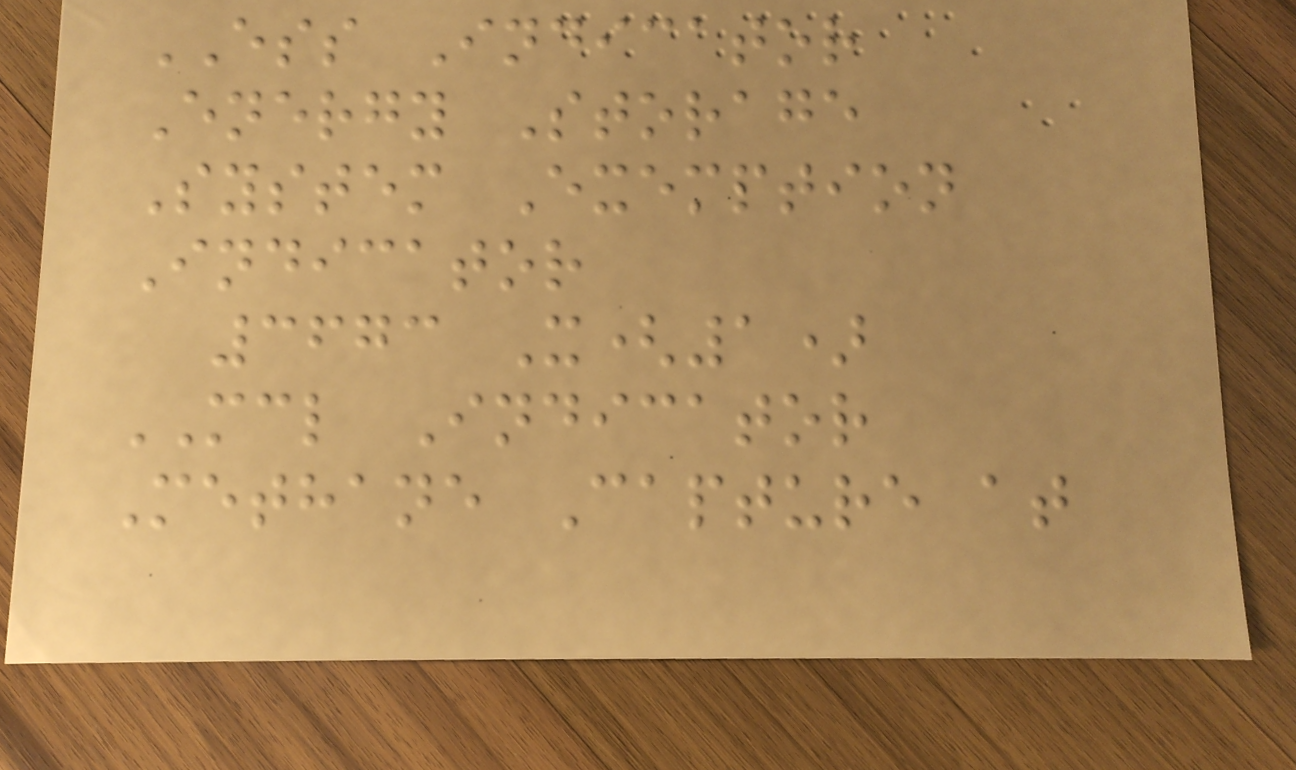ESS Indicator
Energy Storage
System Exemption
Indicator
3673 X(1)
MCL Indicator
Methane Capture at
